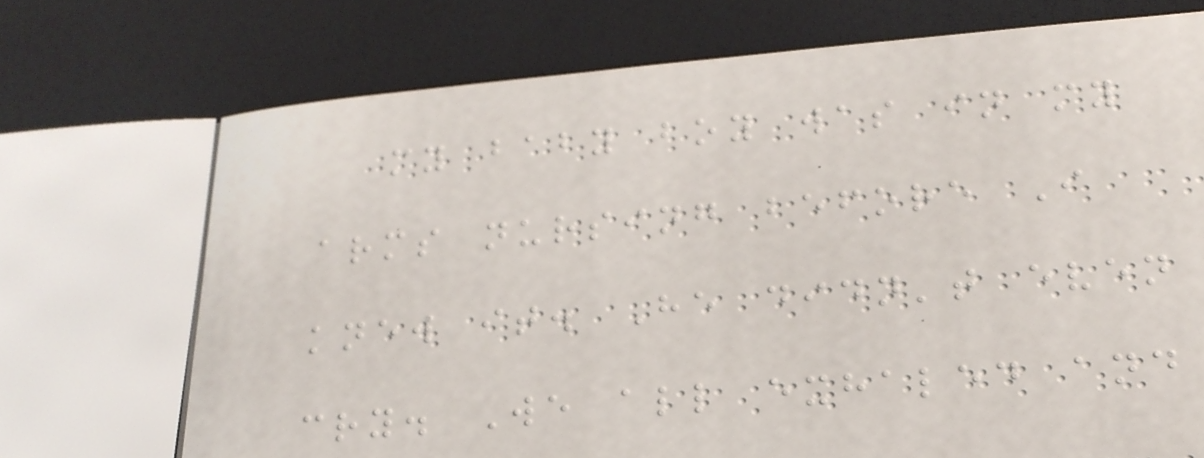my baby boy was in my
arms nursing before I
knew it. He didn't even
cry. We all exhaled and
